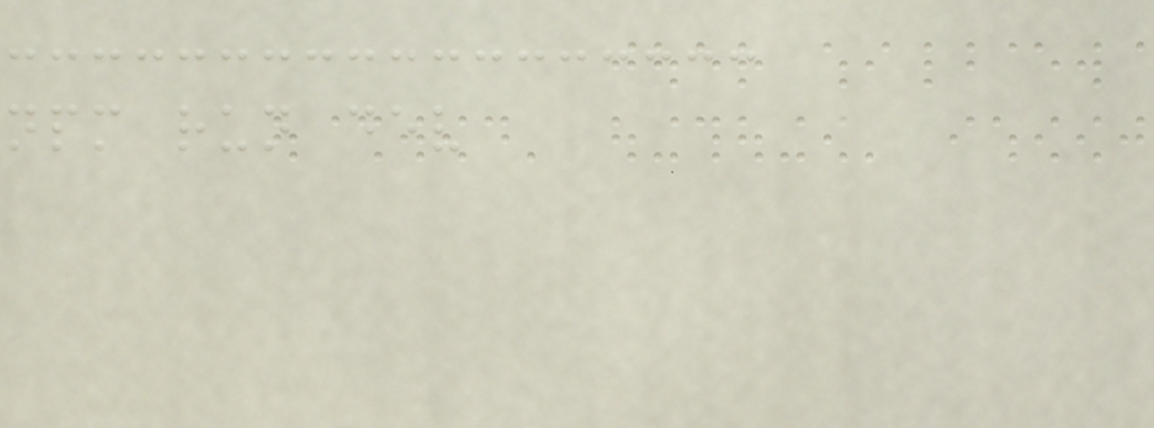npm run dev
